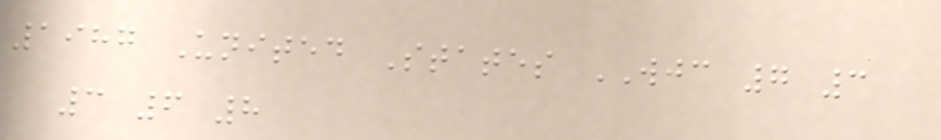1987 United States WJC 7 3
3 6 8
